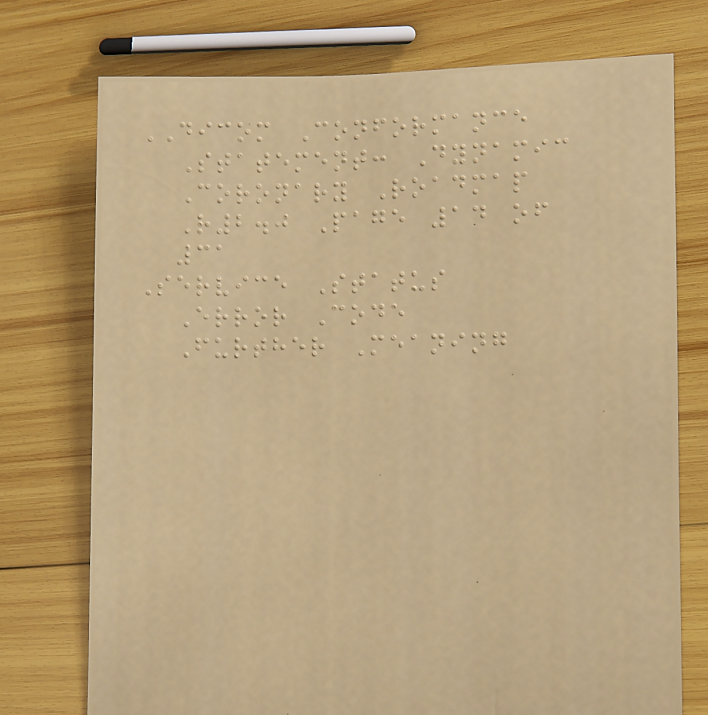DICOM Conformance
Statement: Dynamic
Coronary Roadmap
R2.0 Page 14 of
31
Service Status
Error Code
Further Meaning
